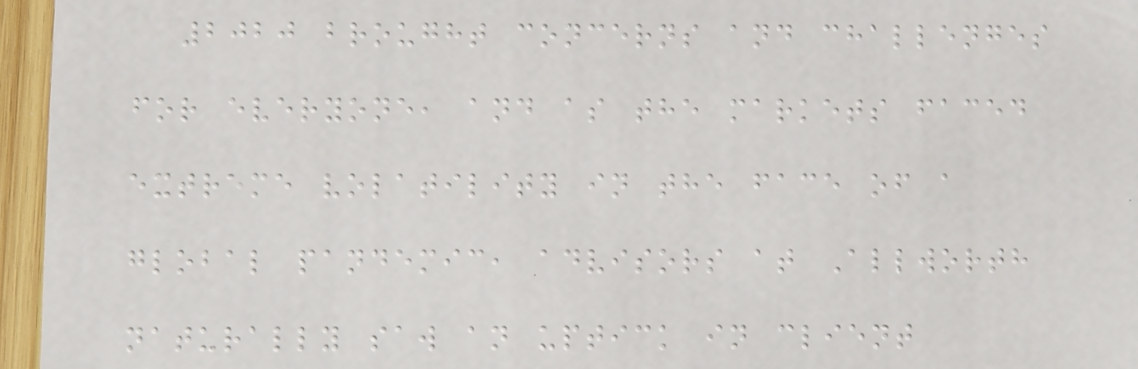2020 brought concerns and challenges
for everyone, and as the markets faced
extreme volatility in the face of a
global pandemic, advisors at Allworth
naturally saw an uptick in client
